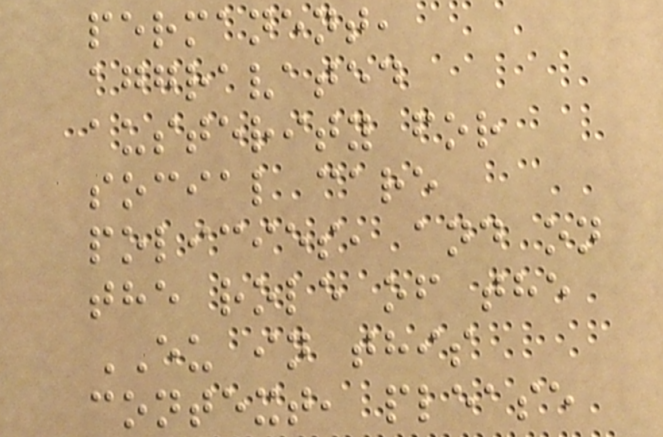permanent,
aggravated
austerity for
social care
policies, and on
the role of the
EU in this
context, please
